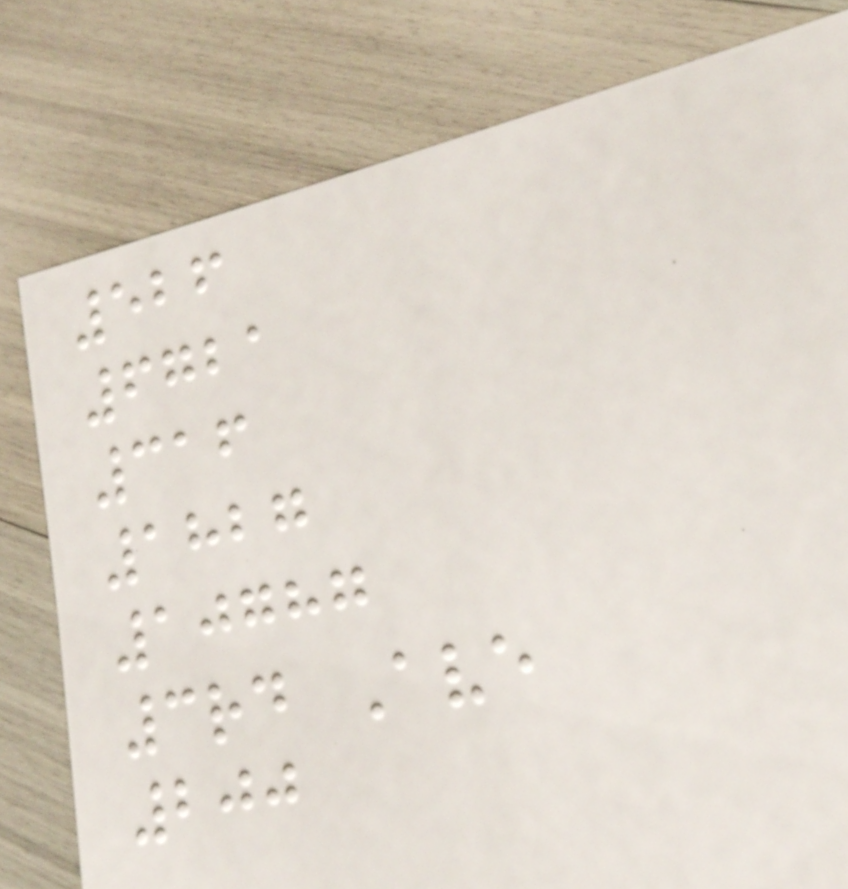526
6721
316
1827
10787
3rd Ave
200
